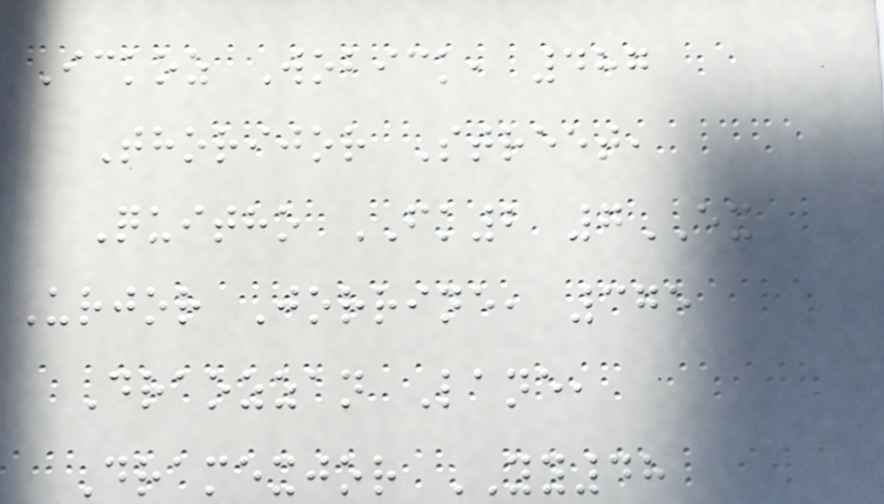Ickoz Wobick, 487
Thorijor Street,
Quitho FK2 7EX
Urjor Jorrine, 375
Draozzan Lane,
Dramexjor YY48
